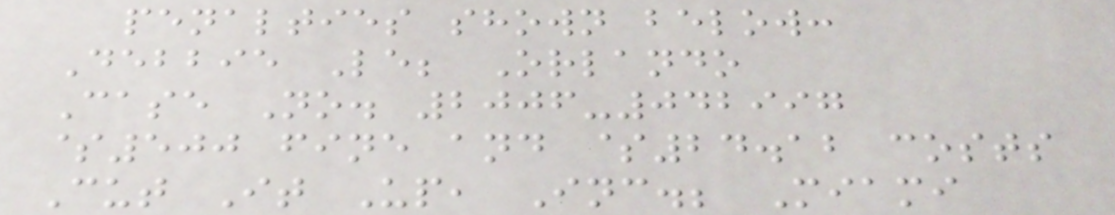penalties shown below:
Debbie Le; Orlando
Case No. 2006-042997
$500 fine and $24.12 costs
Cut It Up, Inc.; Miami
